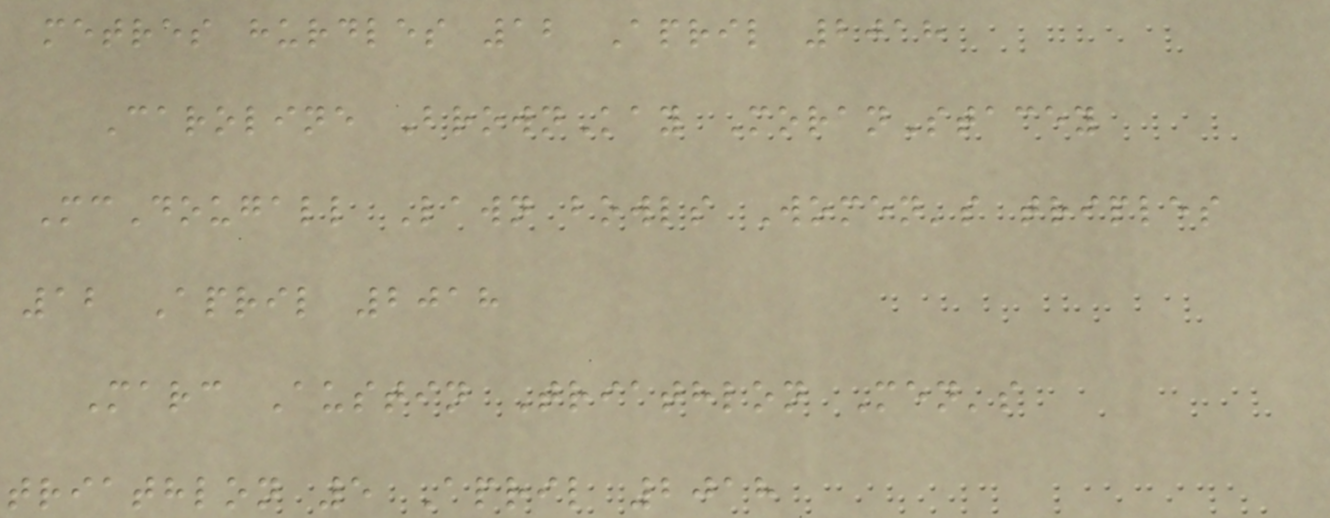metres hurdles 12 April 2018
Caroline BrownKay MoranStacey
McDougall Lawn bowls Women's triples
12 April 2018
Marc Austin Triathlon Men's
triathlon 5 April 2018
